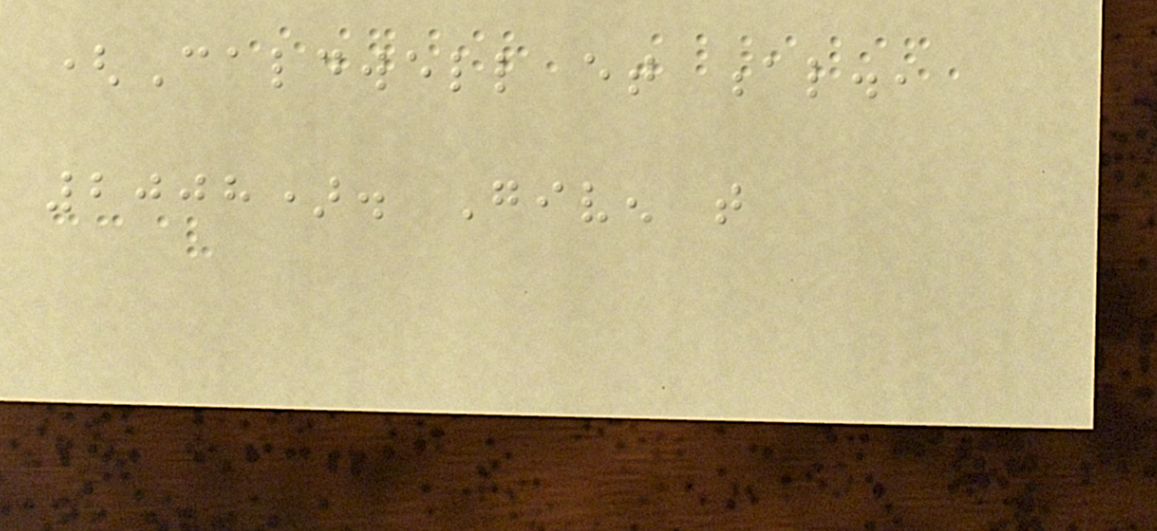(Caldwell et al.,
2008). Given that
